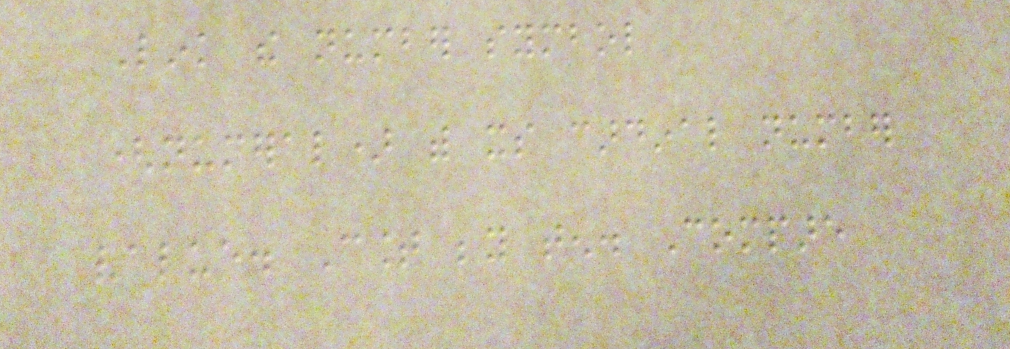Link the number symbol
(numeral) with its cardinal number
value. Count beyond ten. Compare
